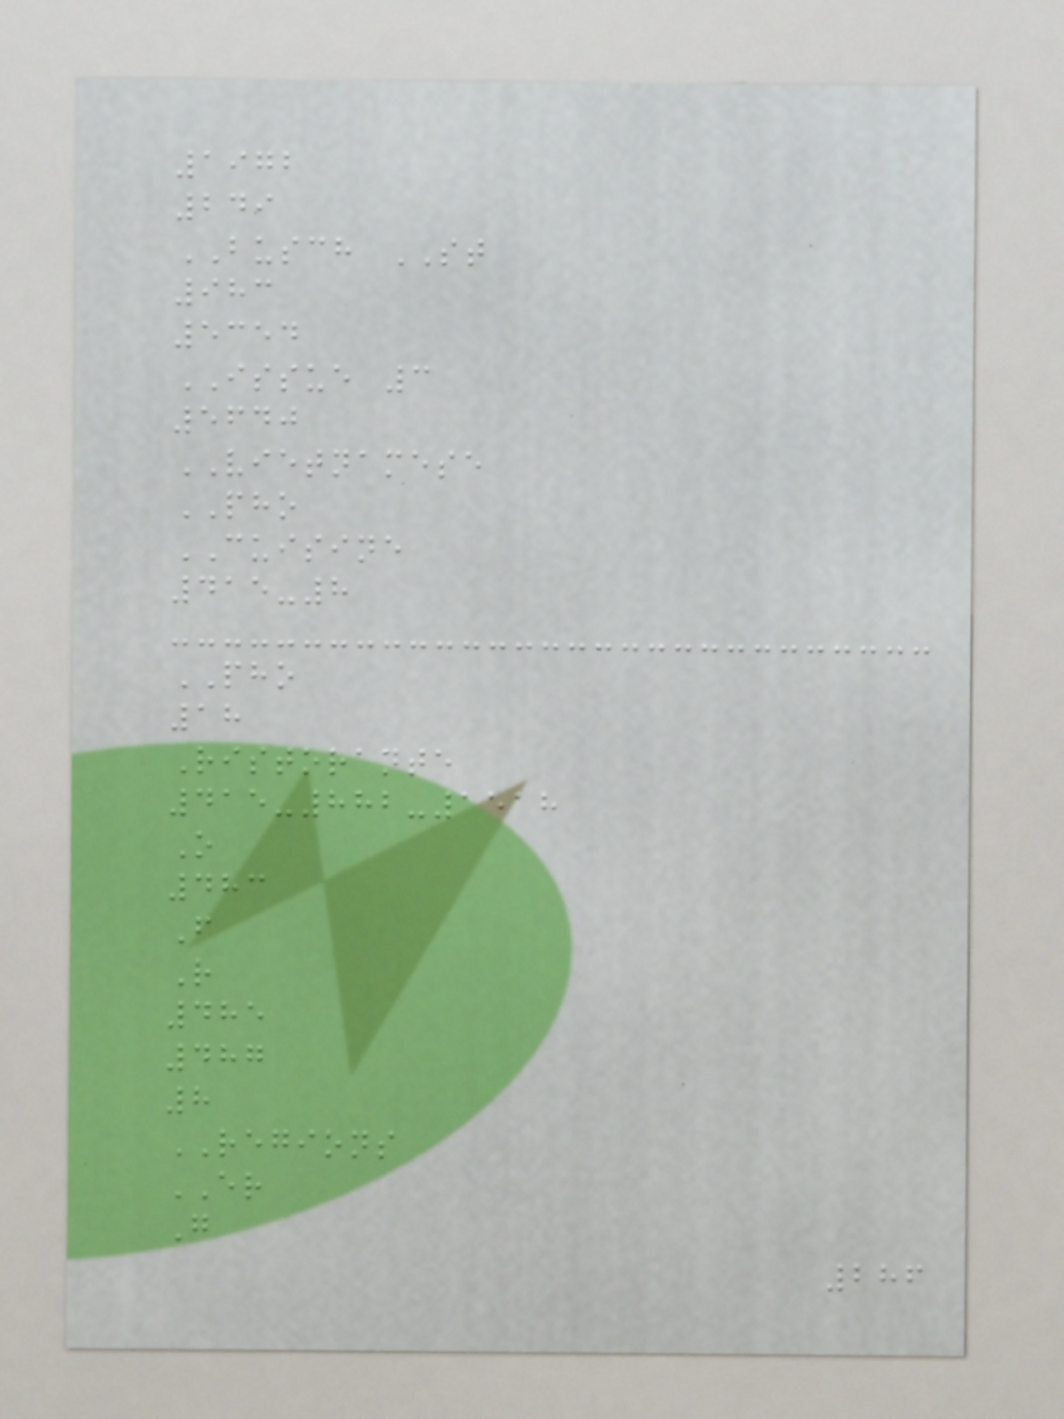1972
249
BUSCH ST
983
5354
ISSUE 3
5640
VIETNAMESE
PHO
CUISINE
415-8
PHO
18
Ristorante
415-882-1518
O
483
F
R
485
487
8
REGIONS
ER
G
286
